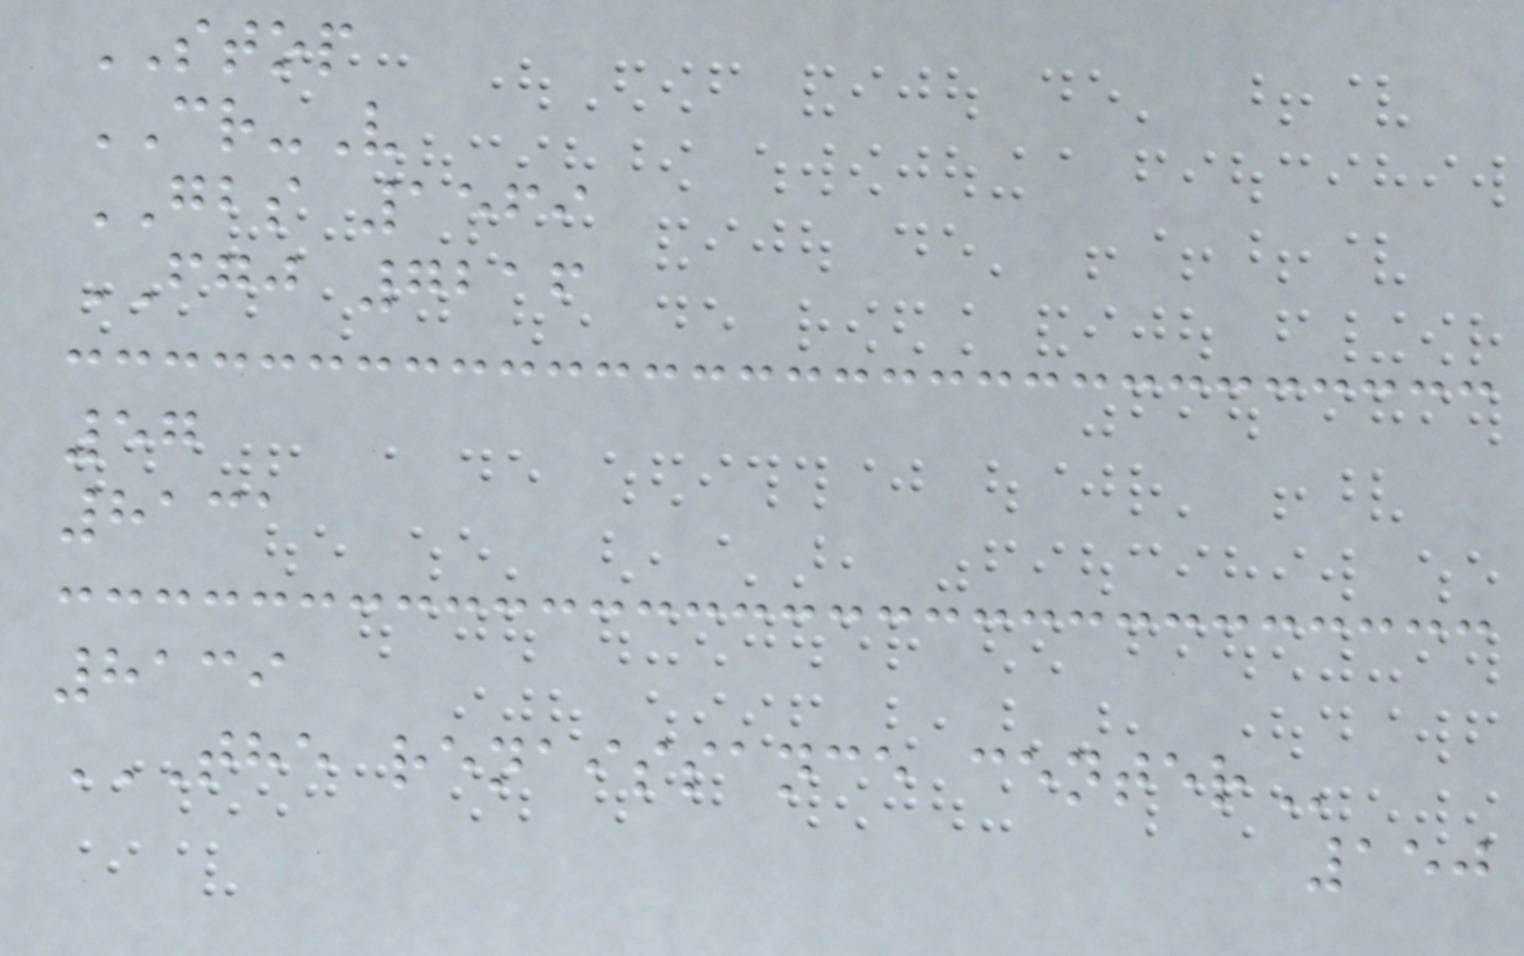STOP
CR-V
GBS 1569
FGJ 7216
57
8131
8139
THE RENAISSANCE CENTER
150
